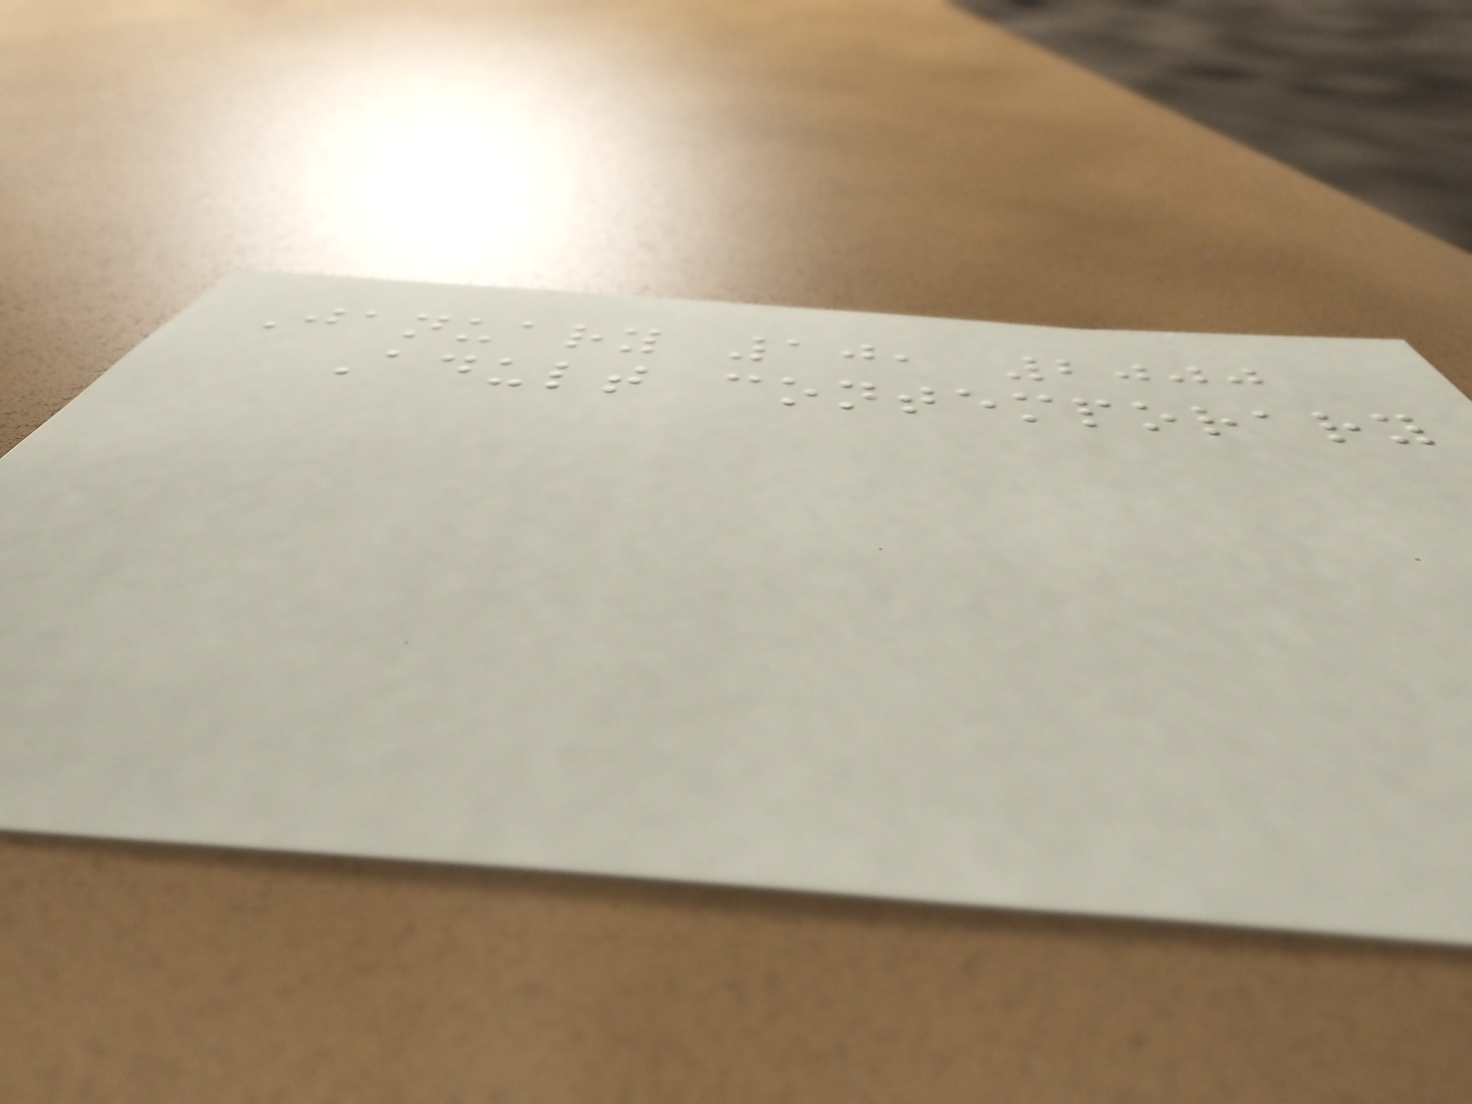January 10, 2000
Adult contemporary
